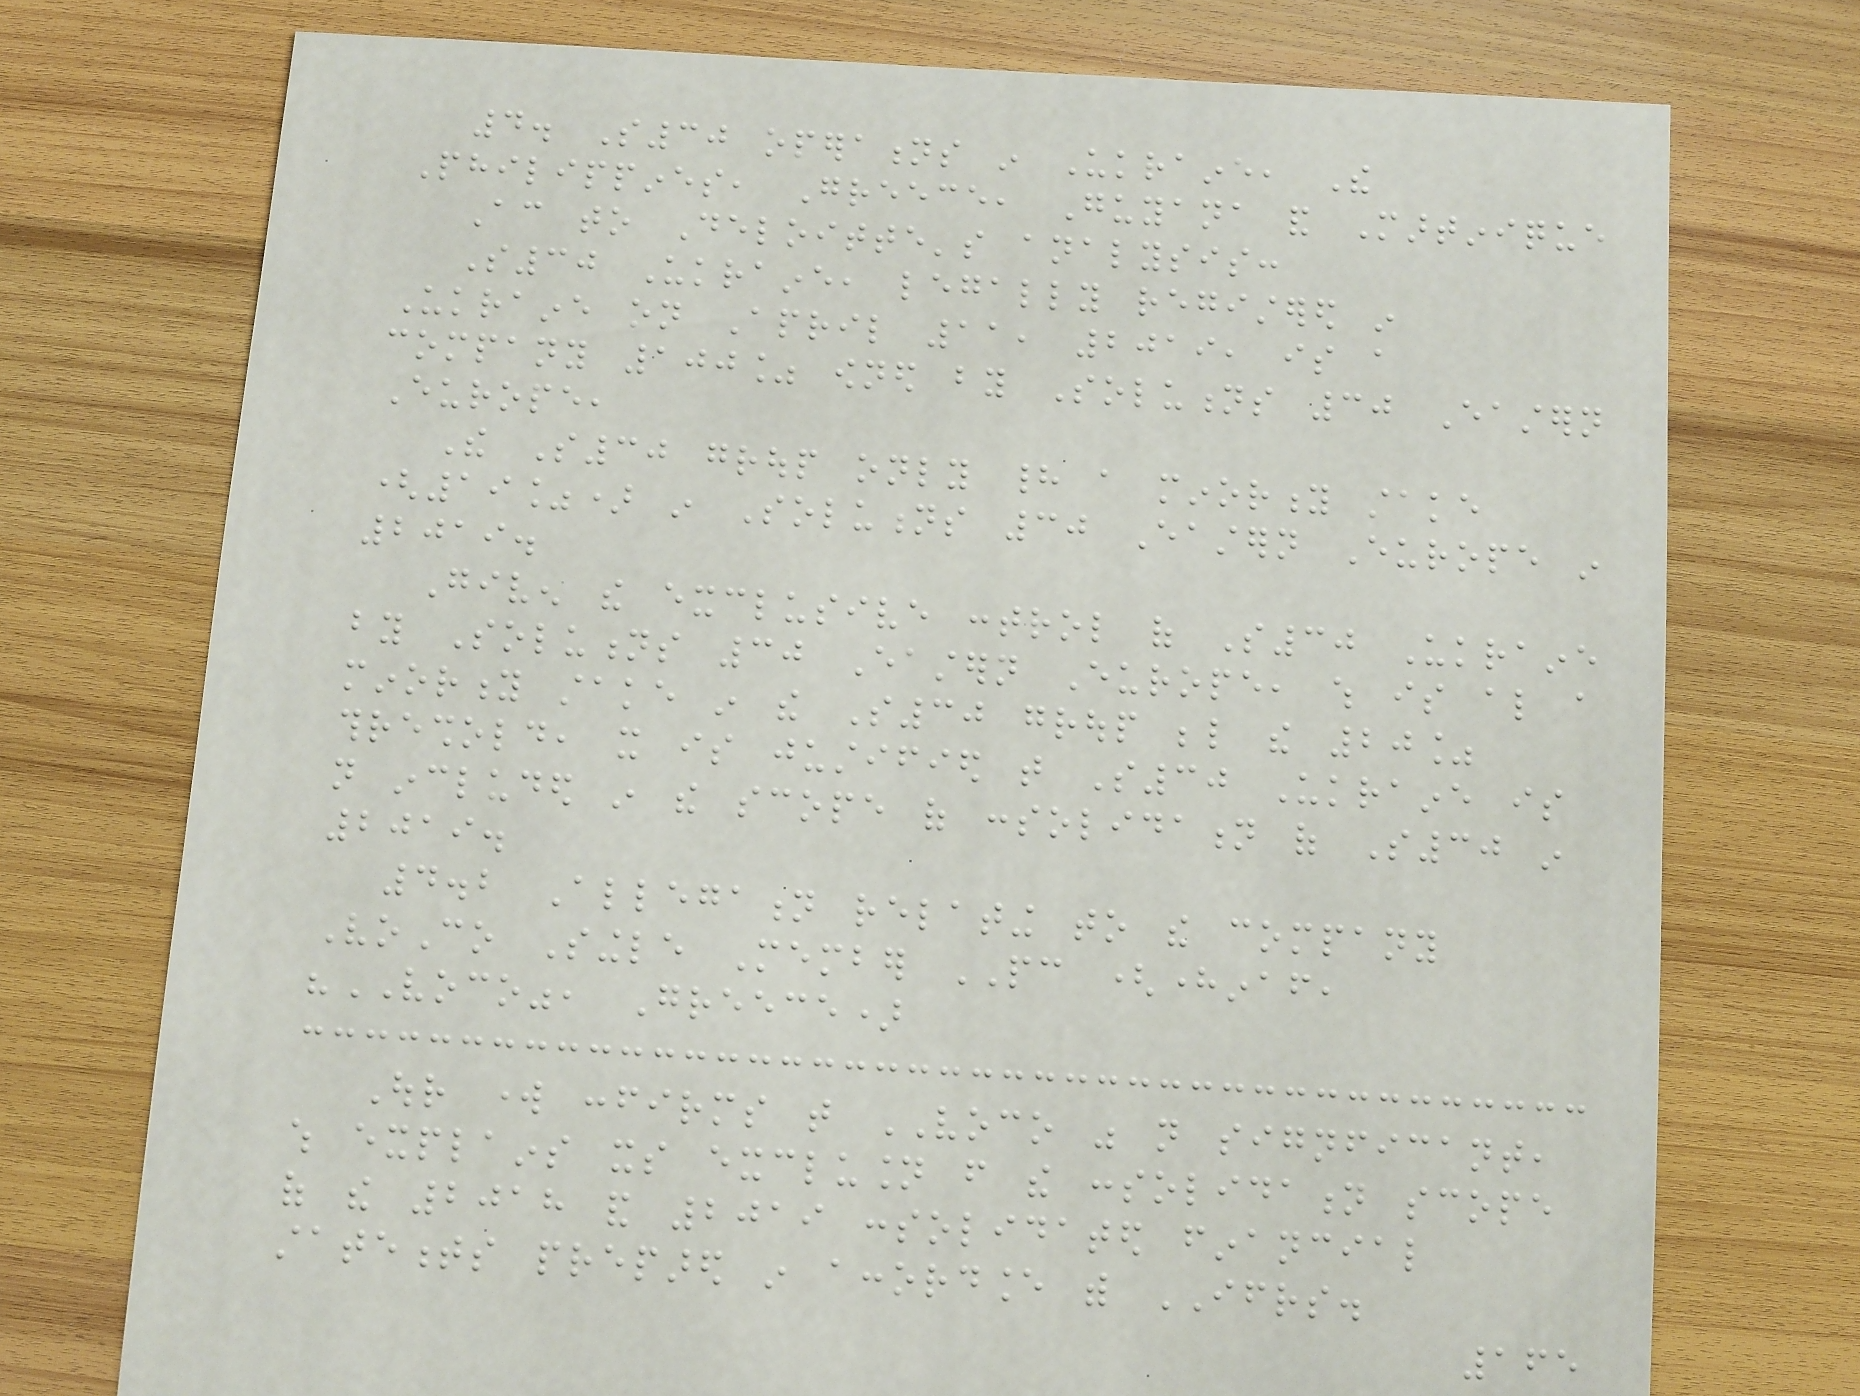4. S30 operations in Ukraine, The
Philippines, Greece, Guyana and Martinique
According to Deloitte's analysis:
S30 Ukraine, legally registered in
Ukraine on April 11, 2019, is a
company 100% owned by Solutions 30 Eastern
Europe,
The S30 group only had a minority stake
(19%) in Solutions 30 Eastern Europe in
2019.
Given the exclusive control of S30 Ukraine
by Solutions 30 Eastern Europe, which is also a
minority stake in the S30 group below the 20%
threshold, it is justified that S30 Ukraine is
not included in the scope of consolidation of S30 in
2019.
4.2 Allegation relating to the company
VoCo Single Member PC (hereinafter,
"VOCO", Greece)
Our work confirms that VOCO was not signficant,
which explains its exclusion from the consolidation scope
of the 2018 and 2019 consolidated financial
statements prepared in accordance with IFRS.
165
